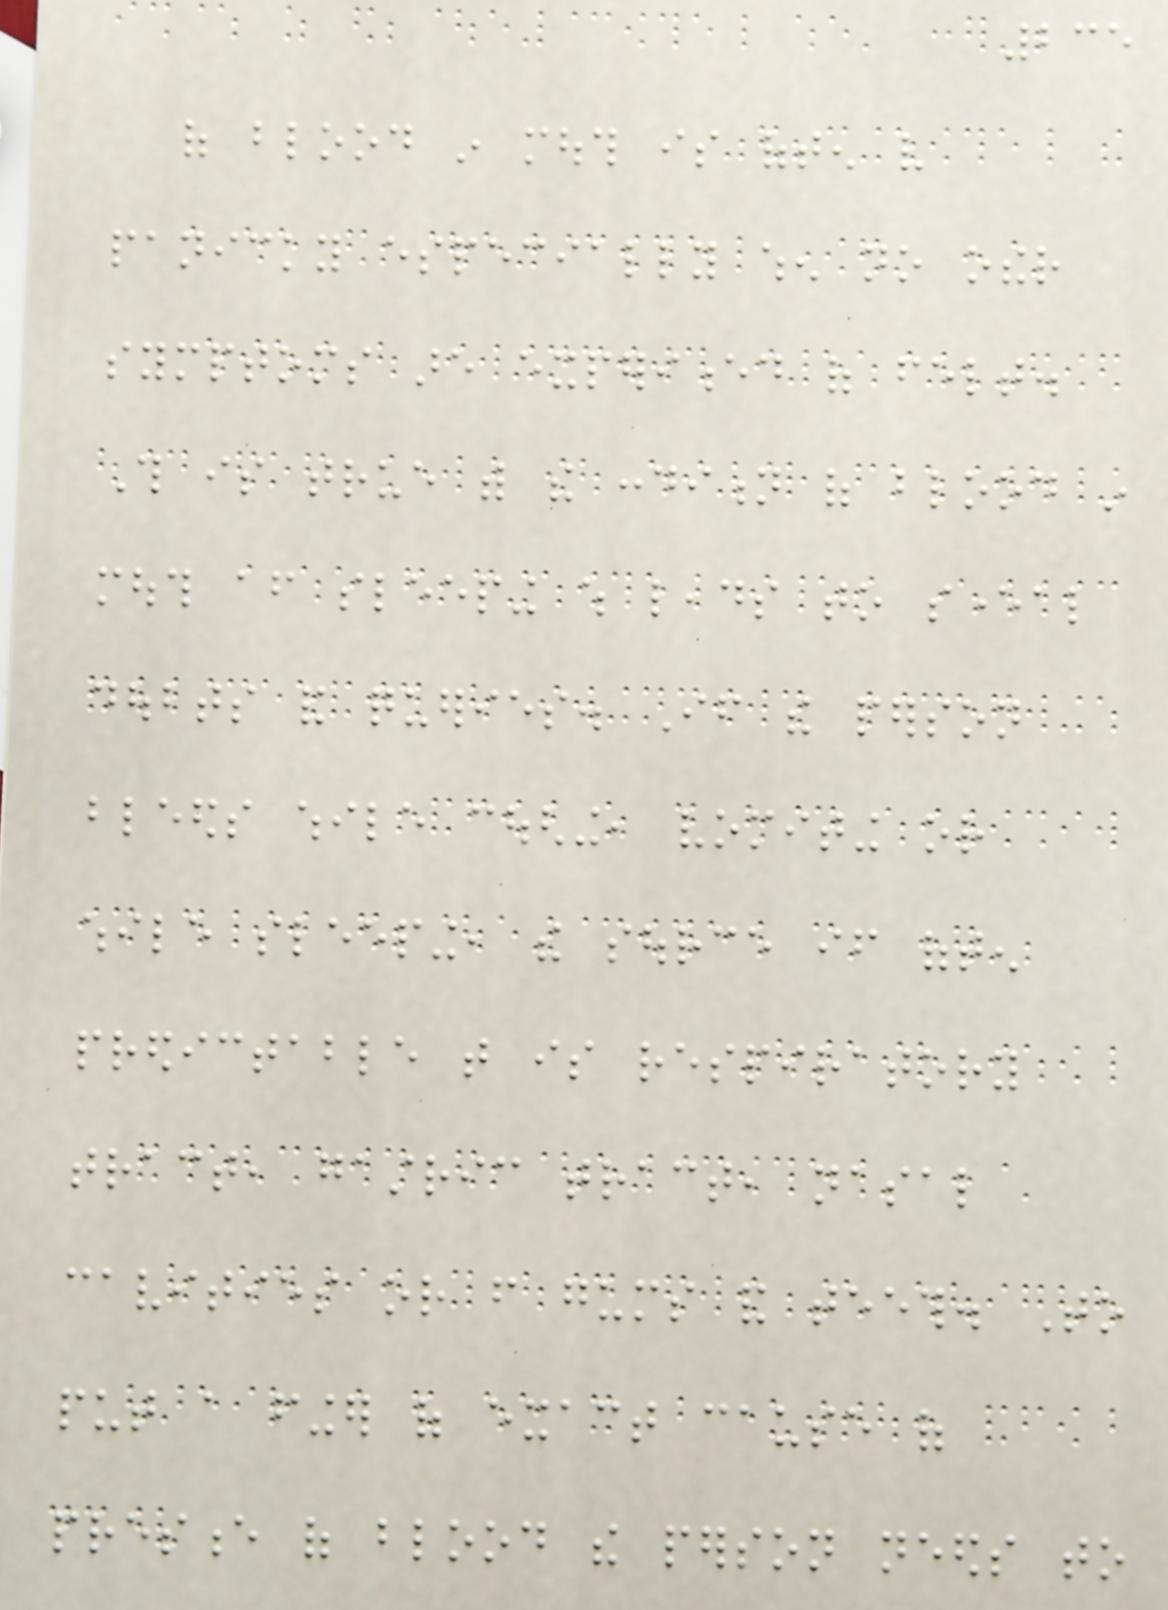235
of blood in mouth is often very
panicky especially when no other
symptoms are experienced of felt.
This is true with the condition of blood in
mouth after sleeping which leads to several
doubts and queries. If the person
bleeds while coughing, vomiting or
while sleeping, the source if often
predictable that is respiratory
tract, gastric tract, nasal
cavities or from gums and teeth. To
put a finger of exact cause of
presence of blood the person needs to
